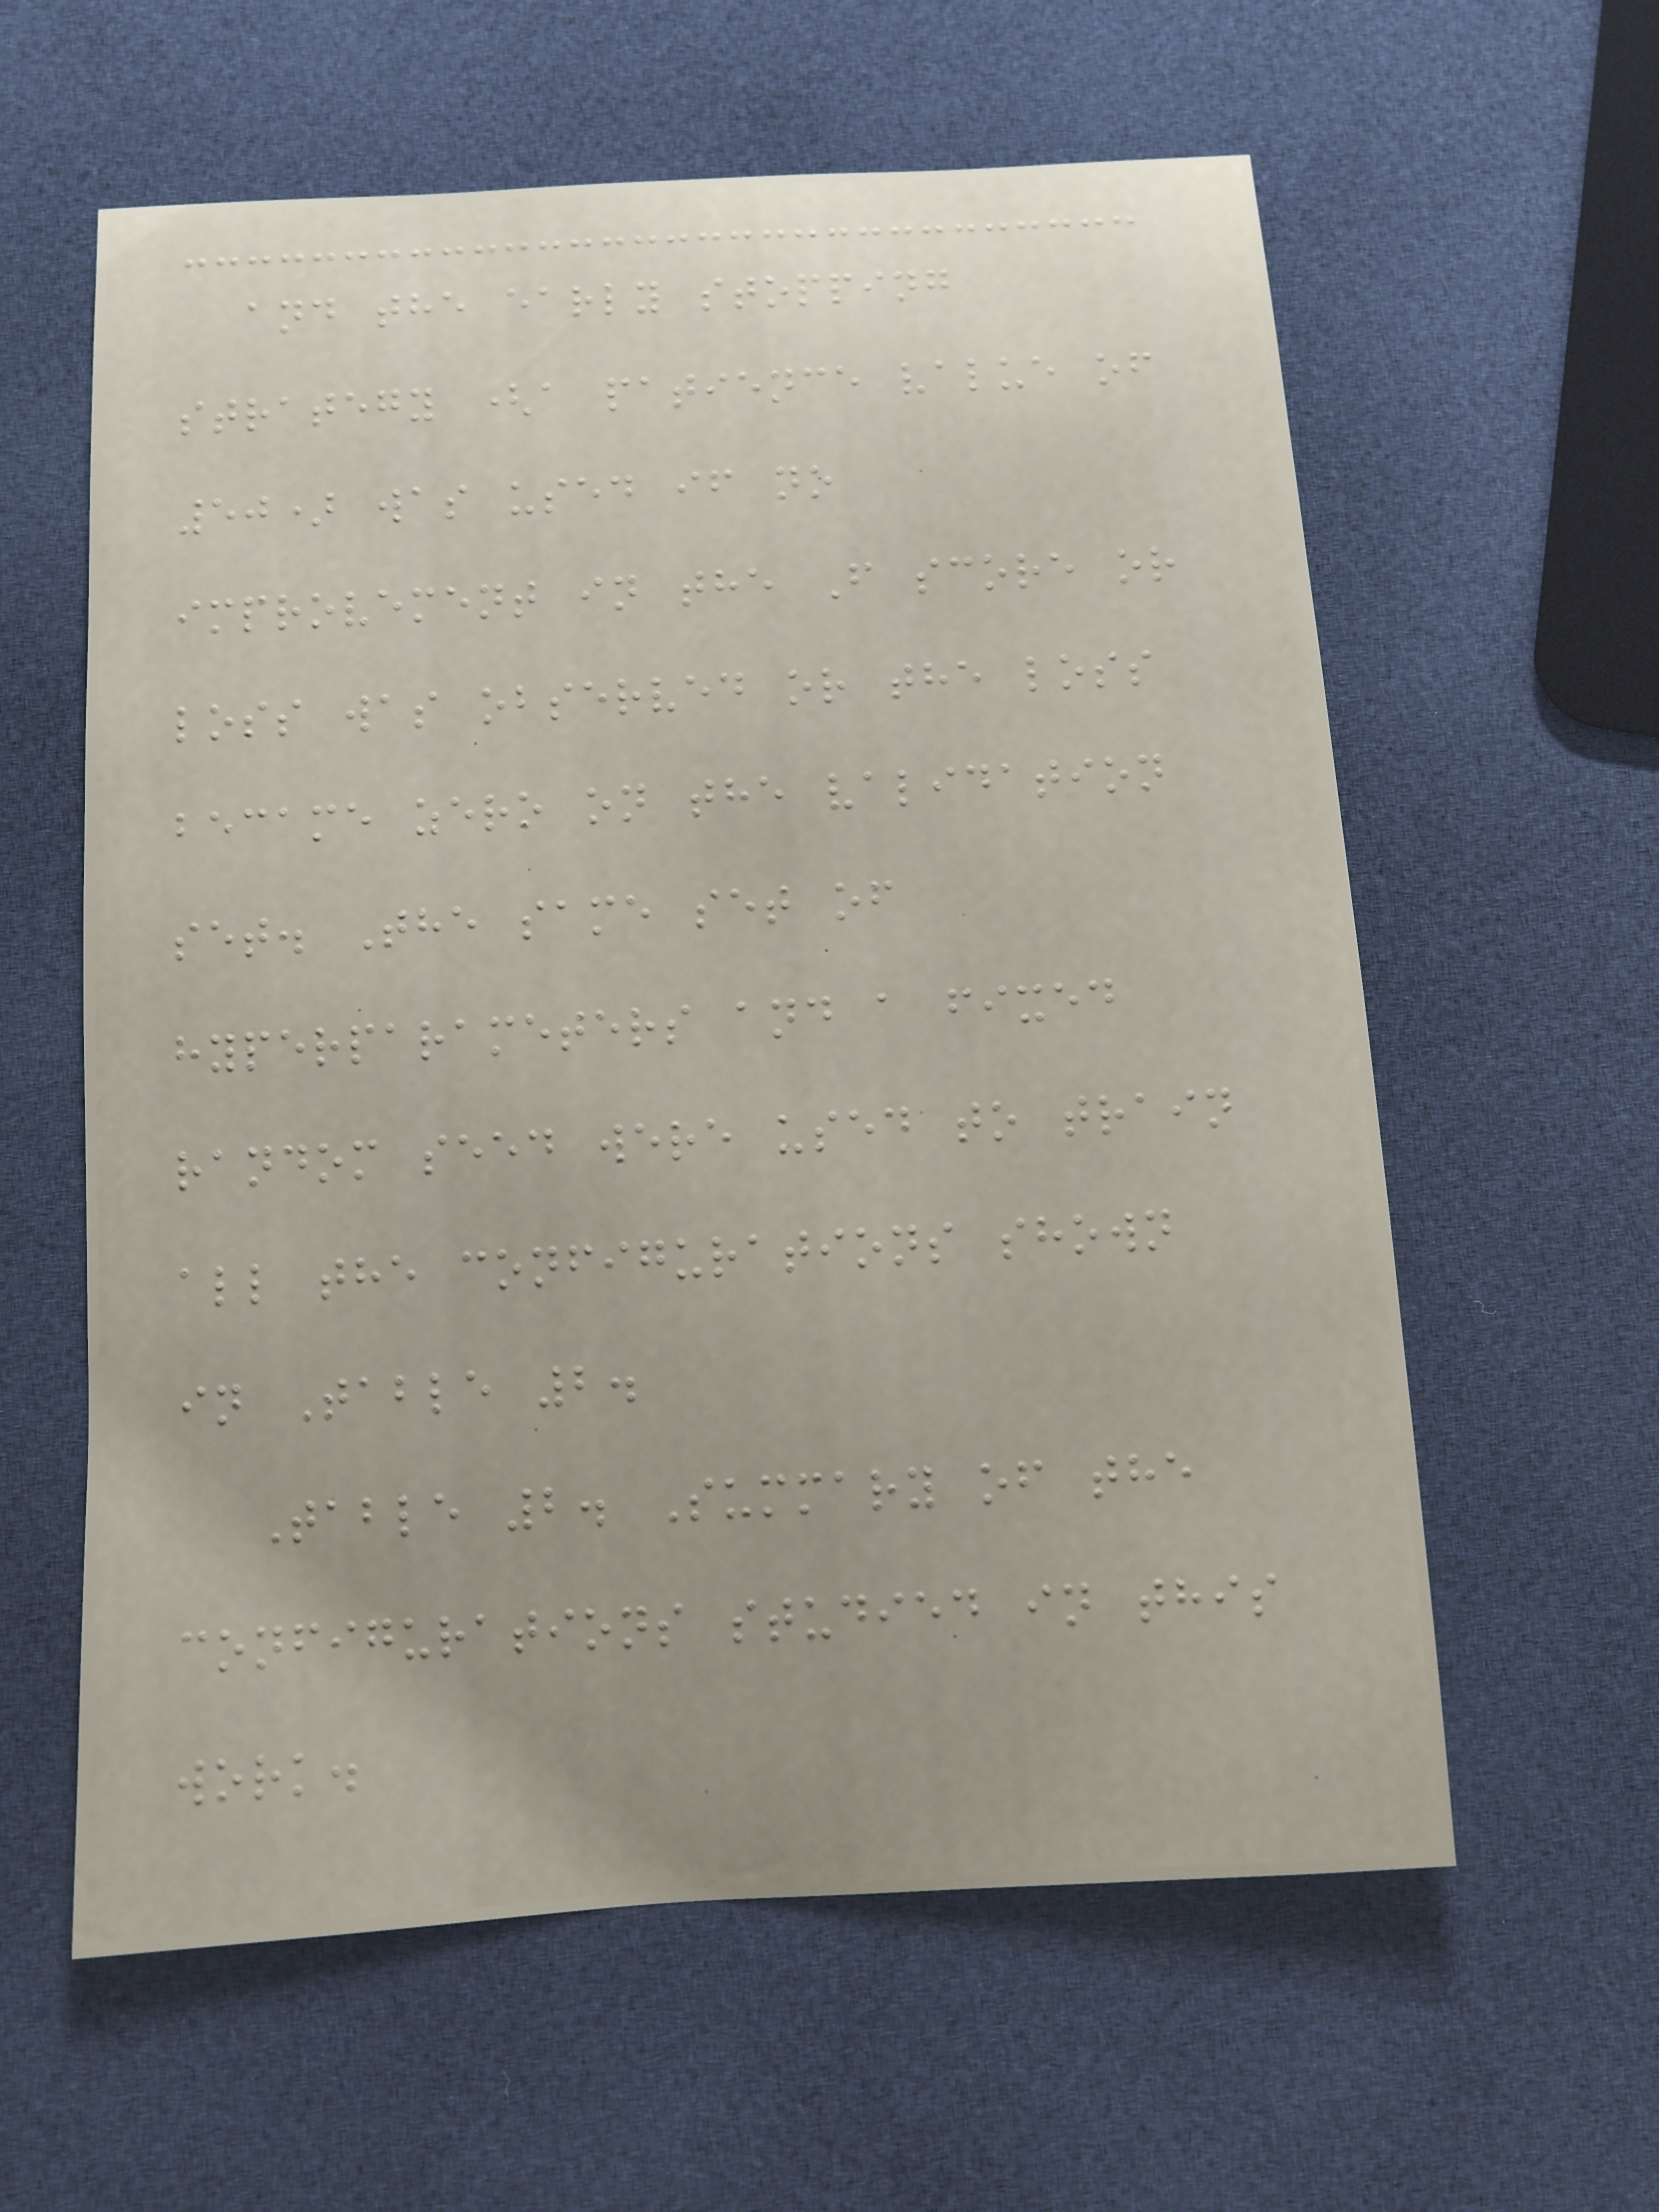and the early stopping
strategy (a patience value of
50) was used if no
improvement in the F score or
loss was observed or the loss
became zero on the validation
set. The same set of
hyperparameters and a fixed
random seed were used to train
all the configurations shown
in Table 2.
Table 2. Summary of the
configurations studied in this
work.
